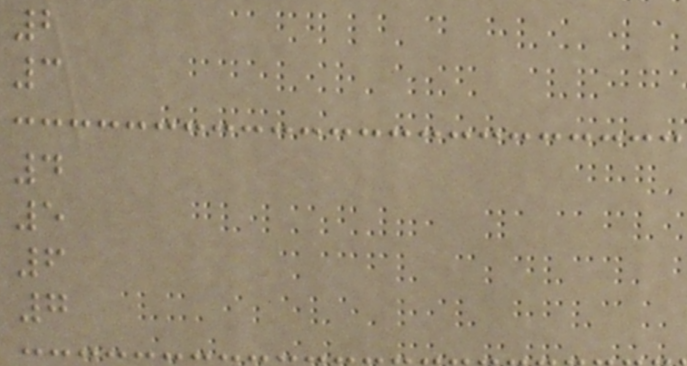2
3
4
5
6
7
